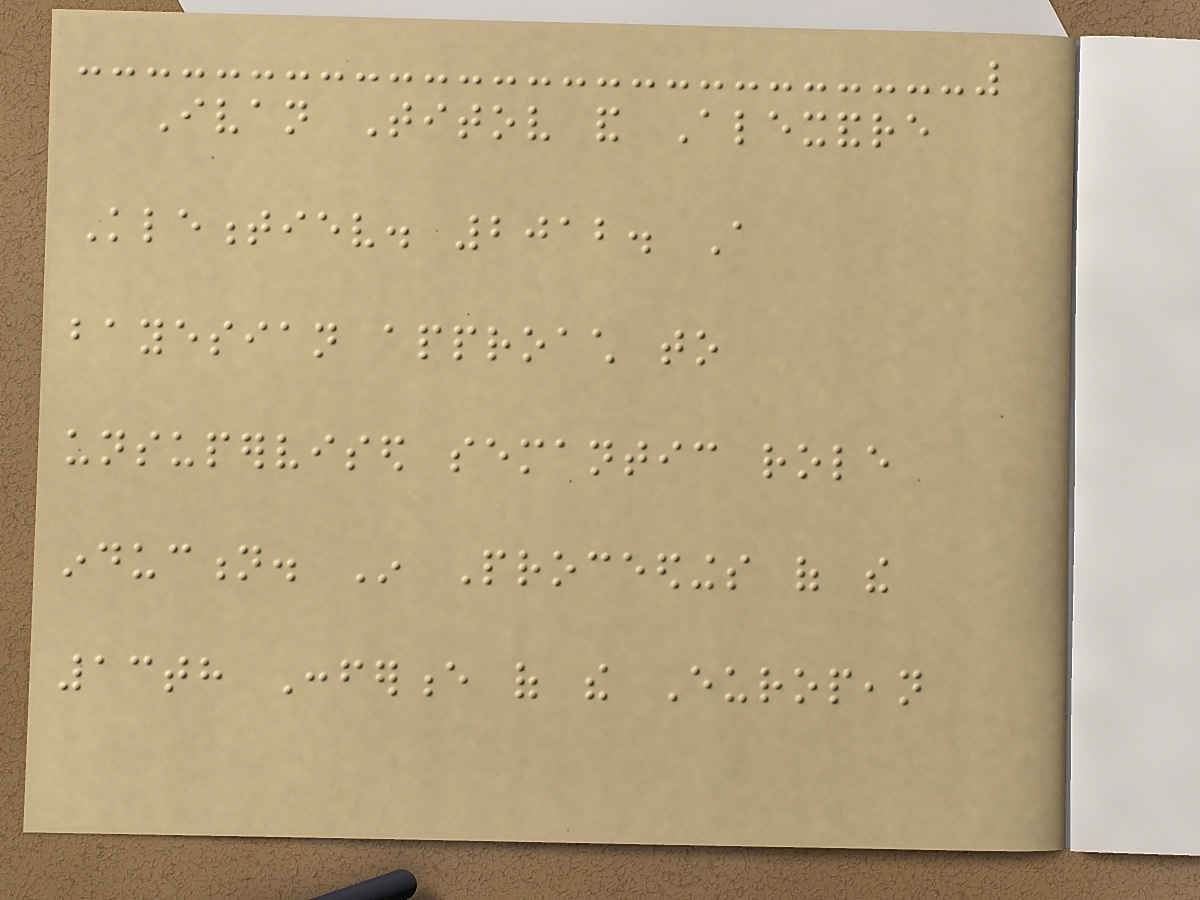Ivan Titov and Alexandre
Klementiev. 2012. A
bayesian approach to
unsupervised semantic role
induction. In Proceedings of the
13th Conference of the European
